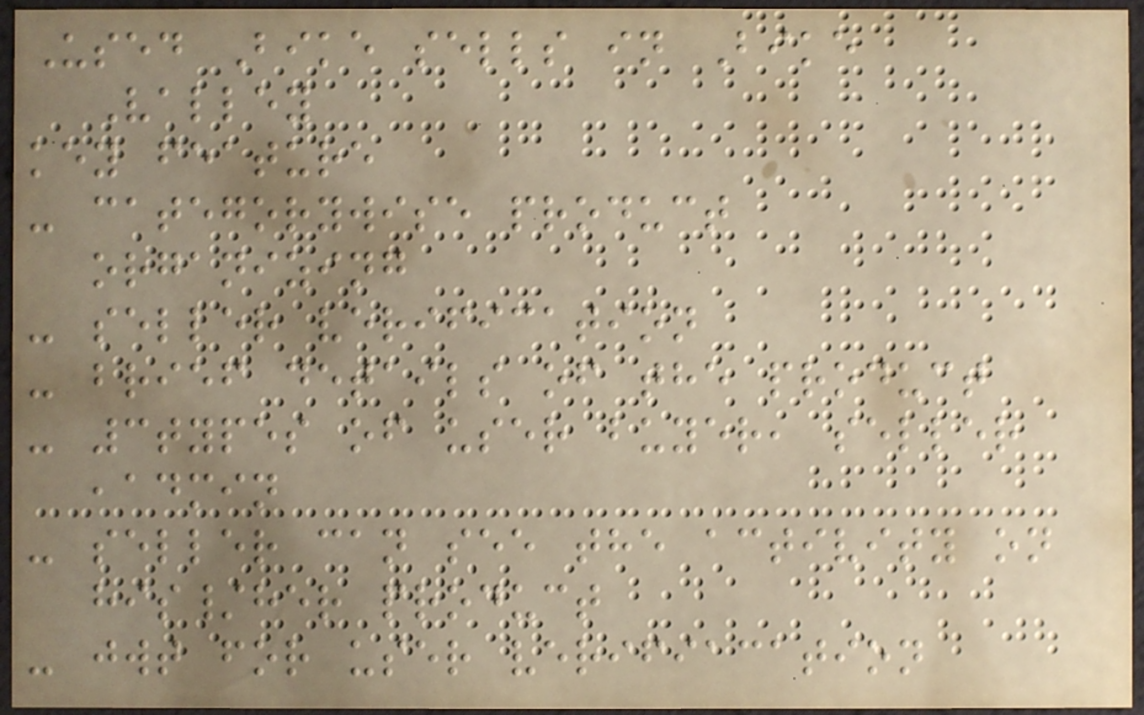Used Bike sells in Bike
Valley
key feature
- categorywise product
organizing
- seller verification
- brief details of the product
- 3types of user buyer, seller
,admin
- seller can see the activity on
his/her product
- jwt for user verifiacation
